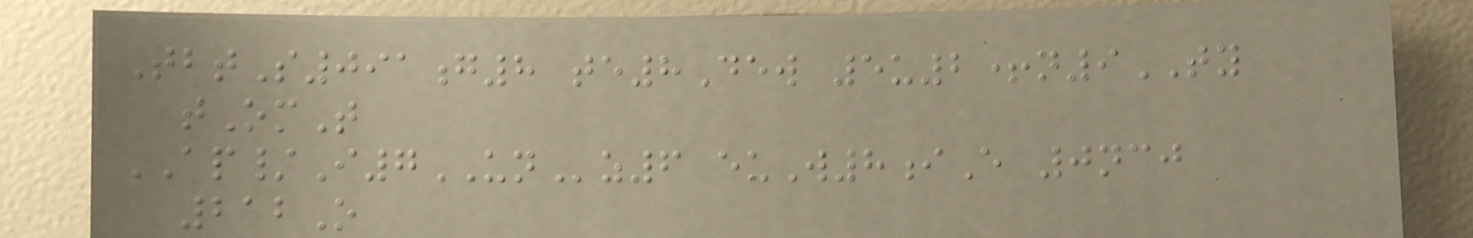TbtS091g8 te8Dew 5u2+n9TY
tOmT
AP/I7UNz6 euW8iE 0ncj
212O
